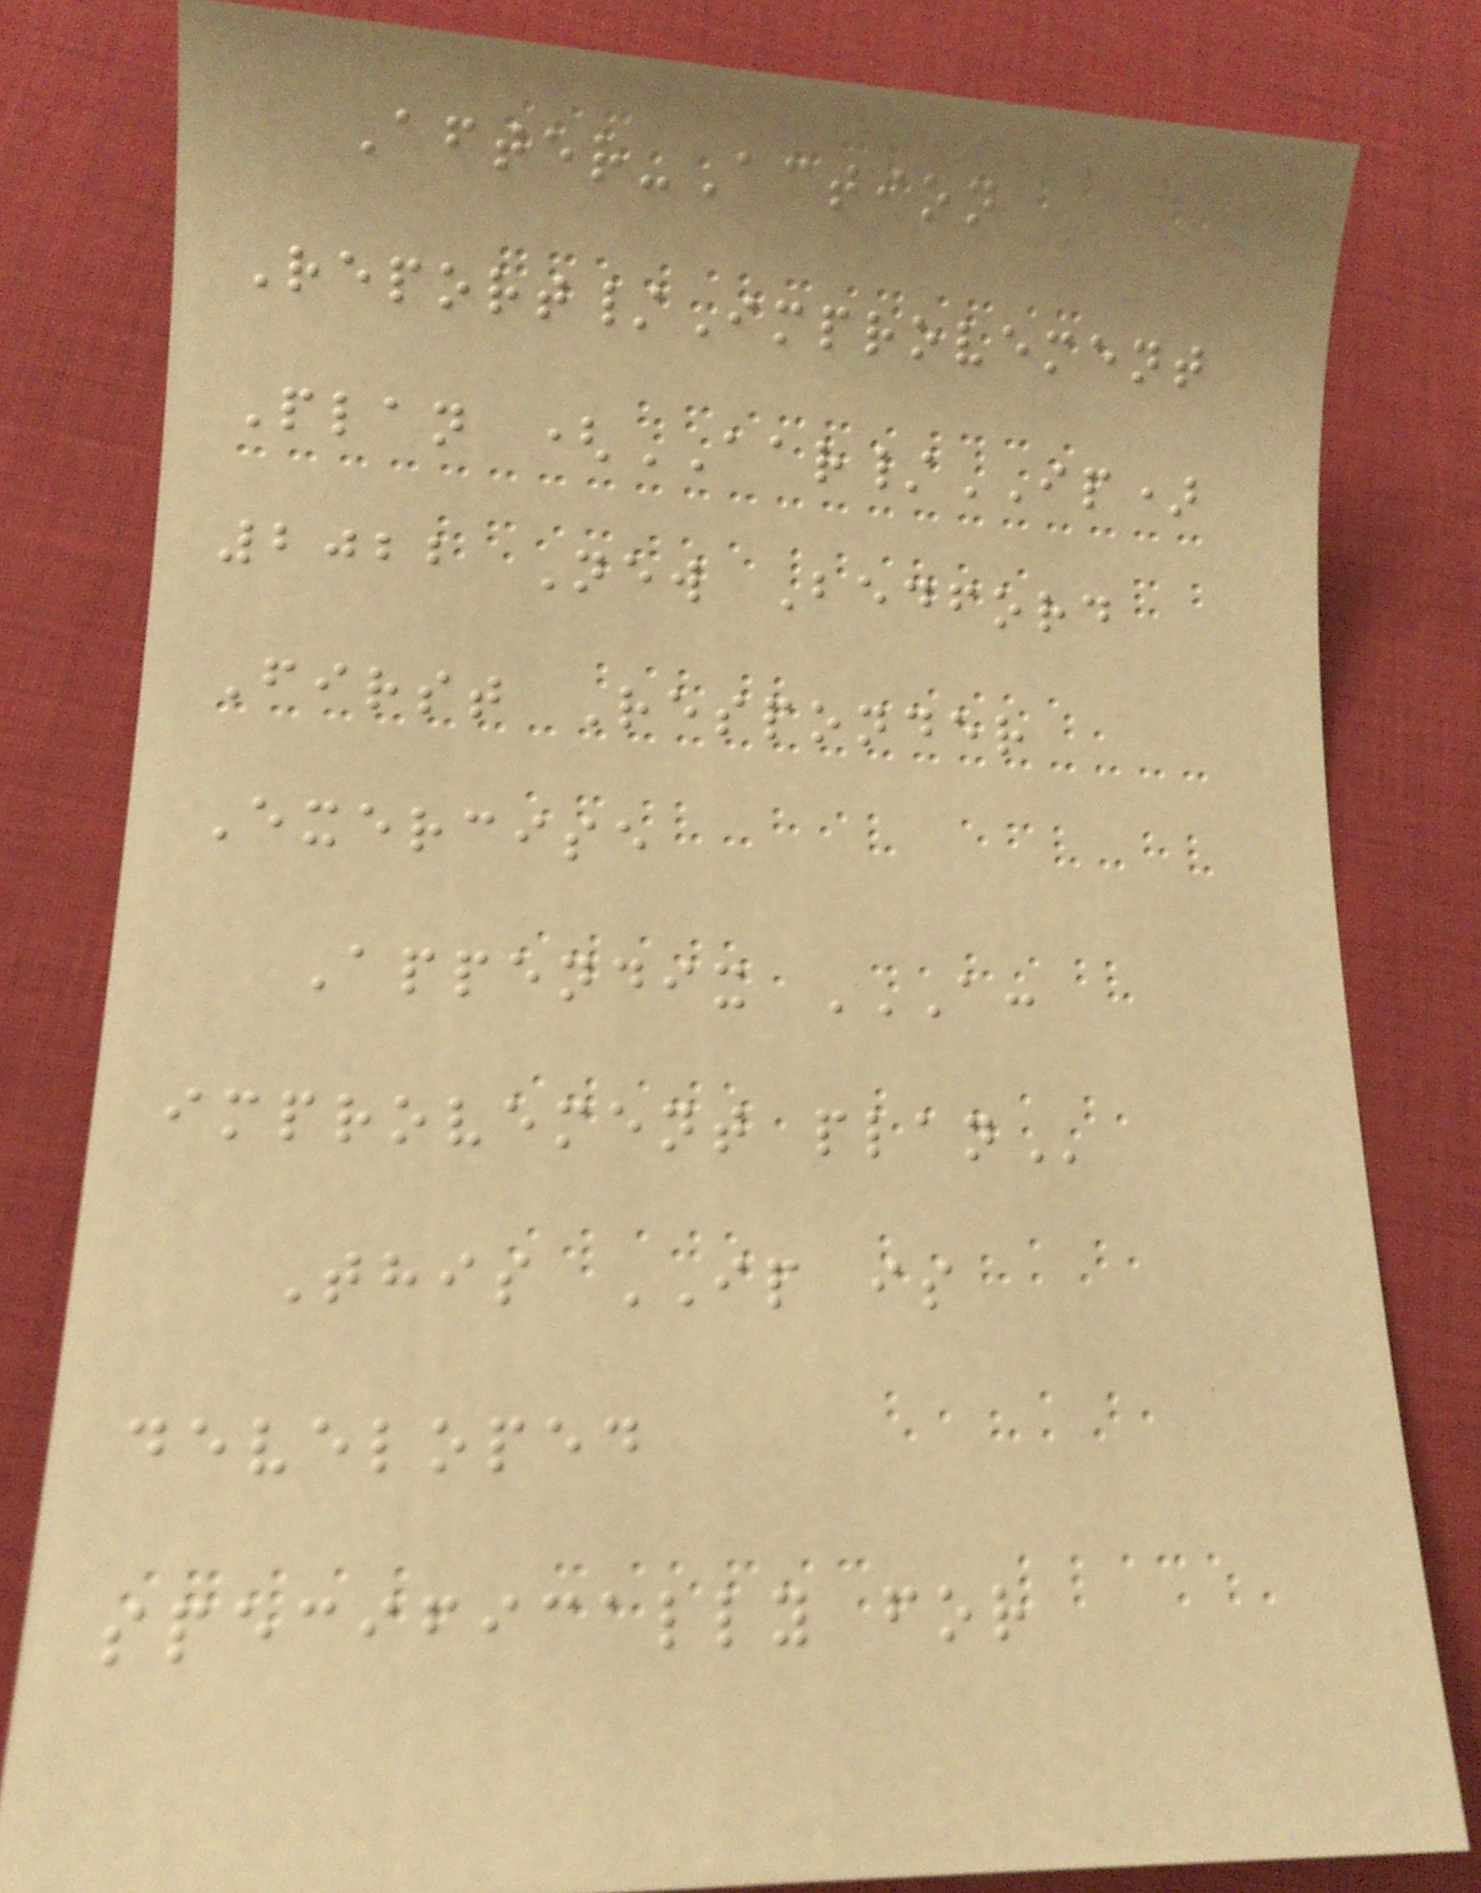After-Action
Report/Improvement
Plan (AAR/IP)
2022 New Bedford
First Responder
Exercise
Appendix A:
IMPROVEMENT PLAN
This IP is
developed
specifically for
